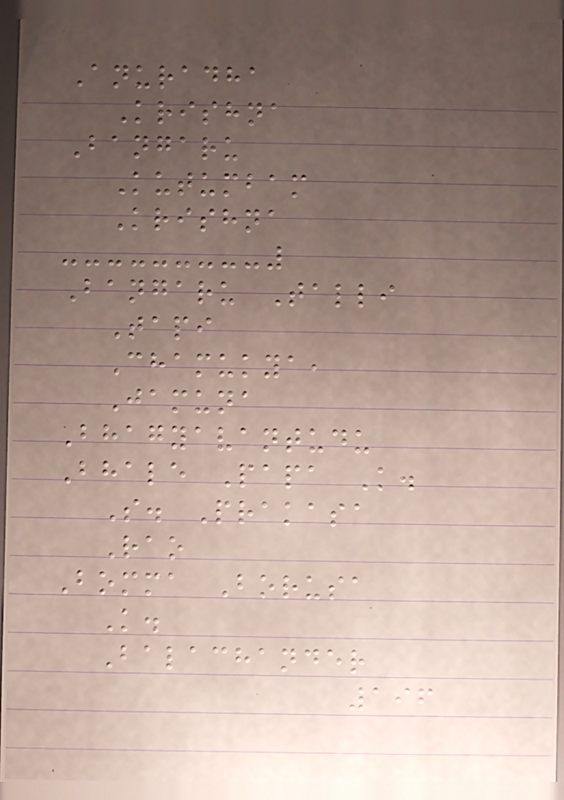Anuradha
Krishna
Bangaru
Kutumbam
Krishna
Bangaru Talli
Tapi
Chamukya,
Jamuna
Bhagyavantudu
Bhale Papa K.
S. Prakasa
Rao
Bomma Borusa
K.
Balachander
196
